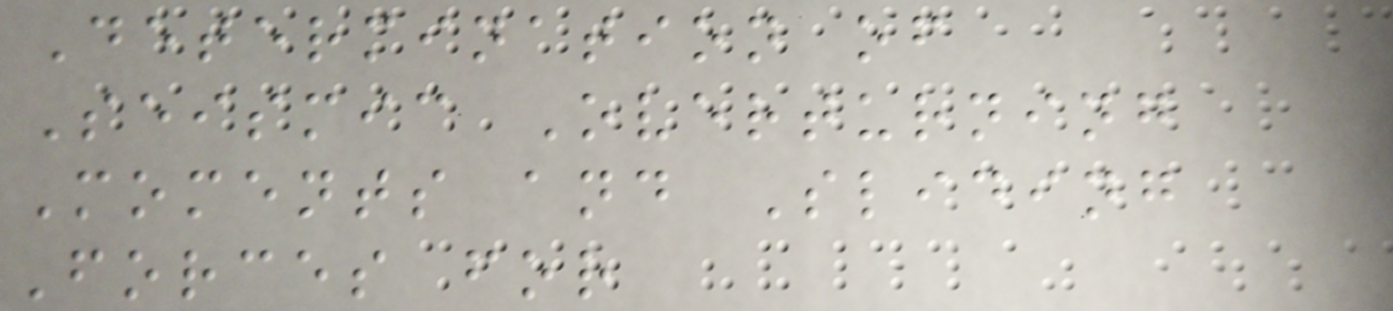Determination of
Seismic Overturning
Moments and Sliding
Forces for
